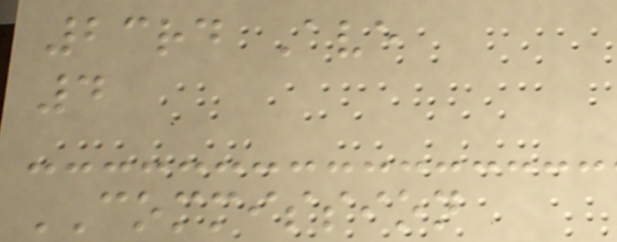23rd Ave
4
COMMISSION
